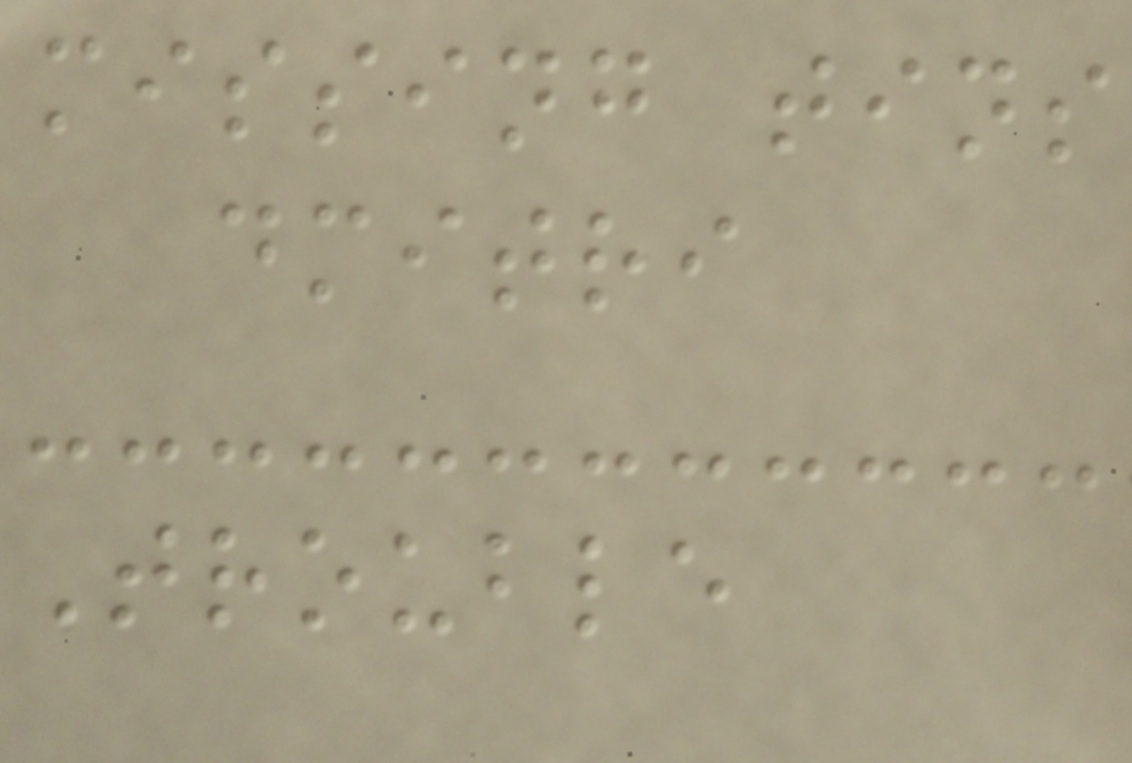missing tins
dmitri
Trouble
